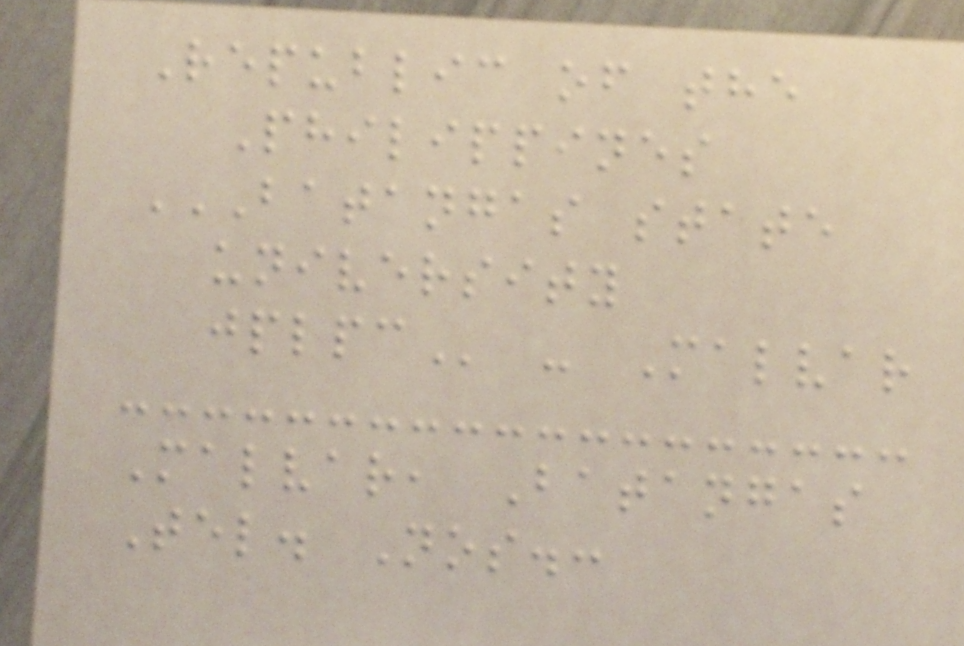Republic of the
Philippines
BATANGAS STATE
UNIVERSITY
JPLPC - Malvar
Malvar, Batangas
Tel. Nos.:
